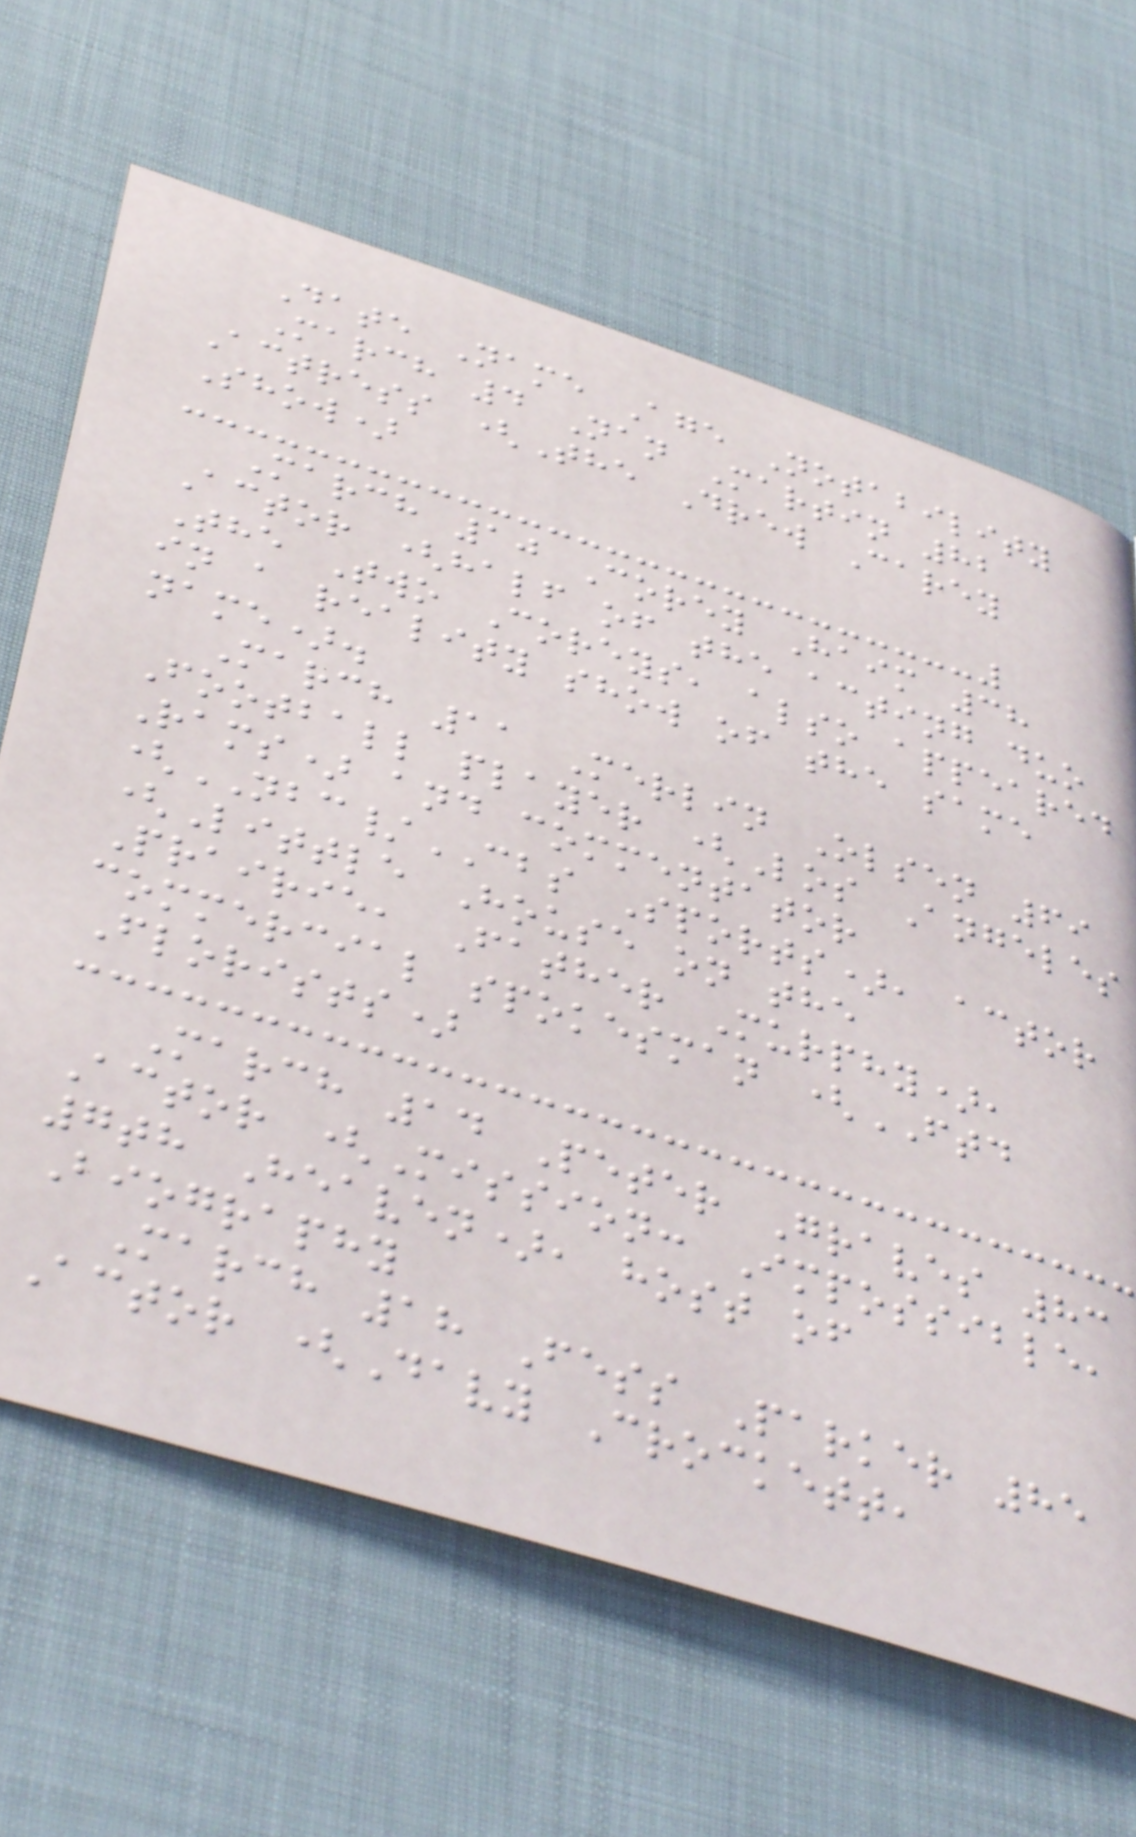Date Name Age Notability
March 4 Nan Martin 82
Actress (The Drew Carey
Show)
March 10 Corey Haim 38
Actor (half of the acting duo
The Two Coreys, also appeared
in a reality show of the same
name).
March 11 Merlin Olsen 69
Football player (Los Angeles
Rams) and commentator
(NBC/CBS Sports), actor
(Little House on the
Prairie, Father Murphy),
commercial spokesman (FTD
Florists)
March 14 Peter Graves 83
Actor (Mission: Impossible,
7th Heaven), host of
Biography
March 18 Fess Parker 85
Actor (Davy Crockett,
